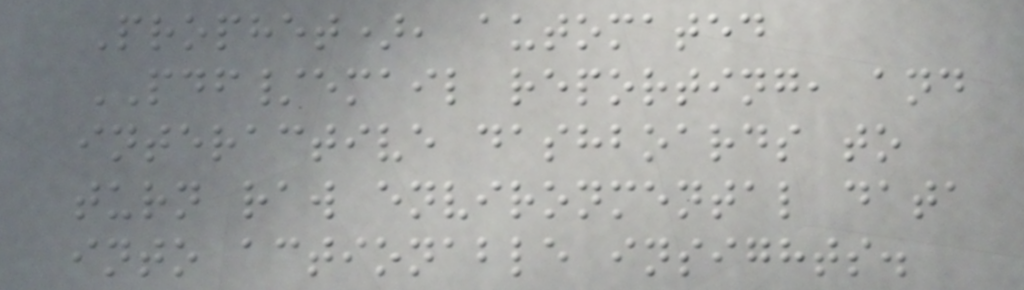Prophet), automated
PDF/email reporting, and
interactive dashboards to
turn raw environmental data
into actionable insights.
